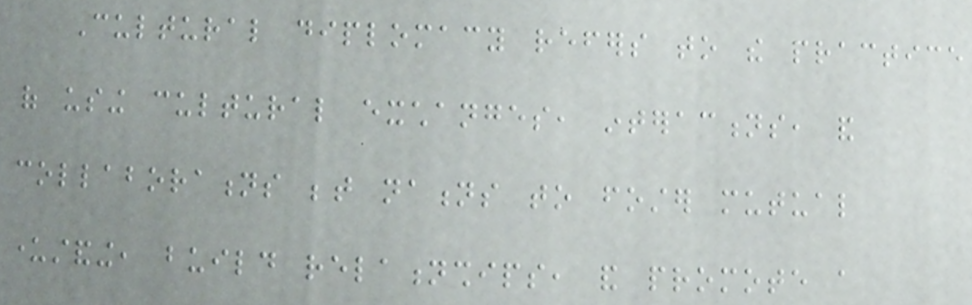Cultural diplomacy refers to the practice
of using cultural exchanges, interactions, and
collaborations between nations to foster mutual
understanding, build relationships, and promote a
